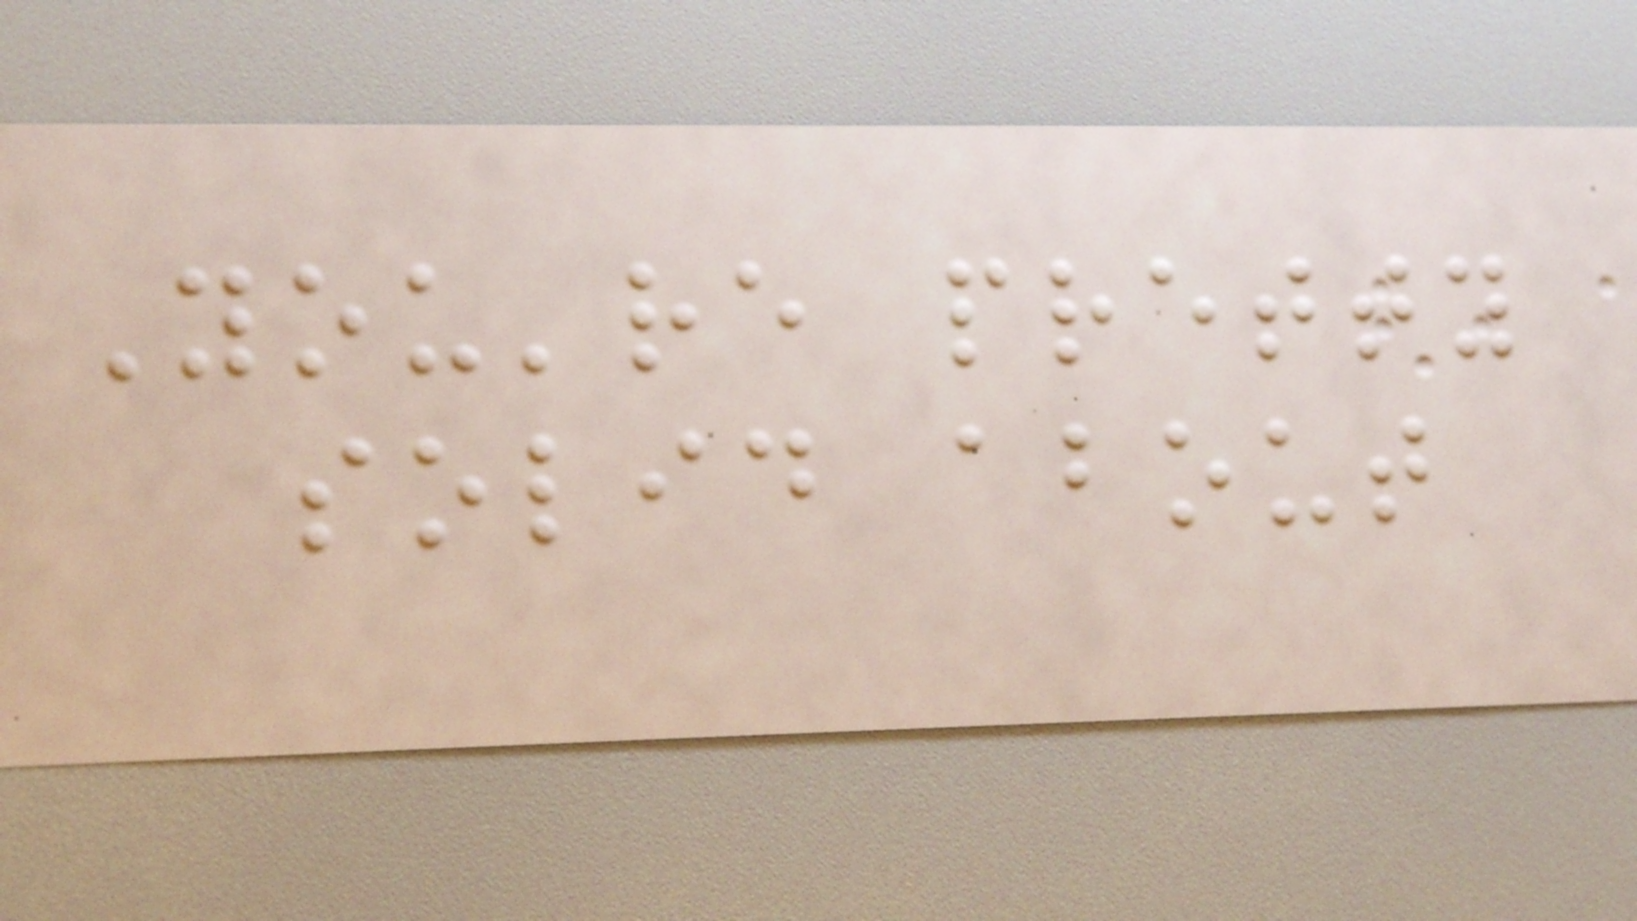You're pretty
solid about
